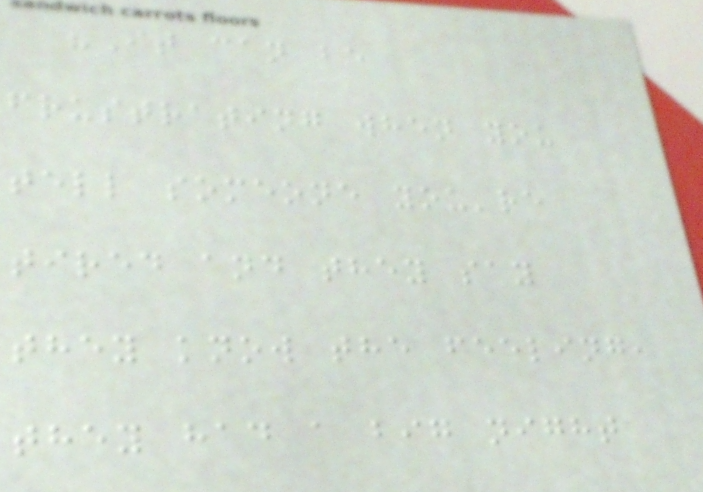"It can be
frustrating when you
tell someone you're
tired and they say
they know the feeling,
they had a big night
